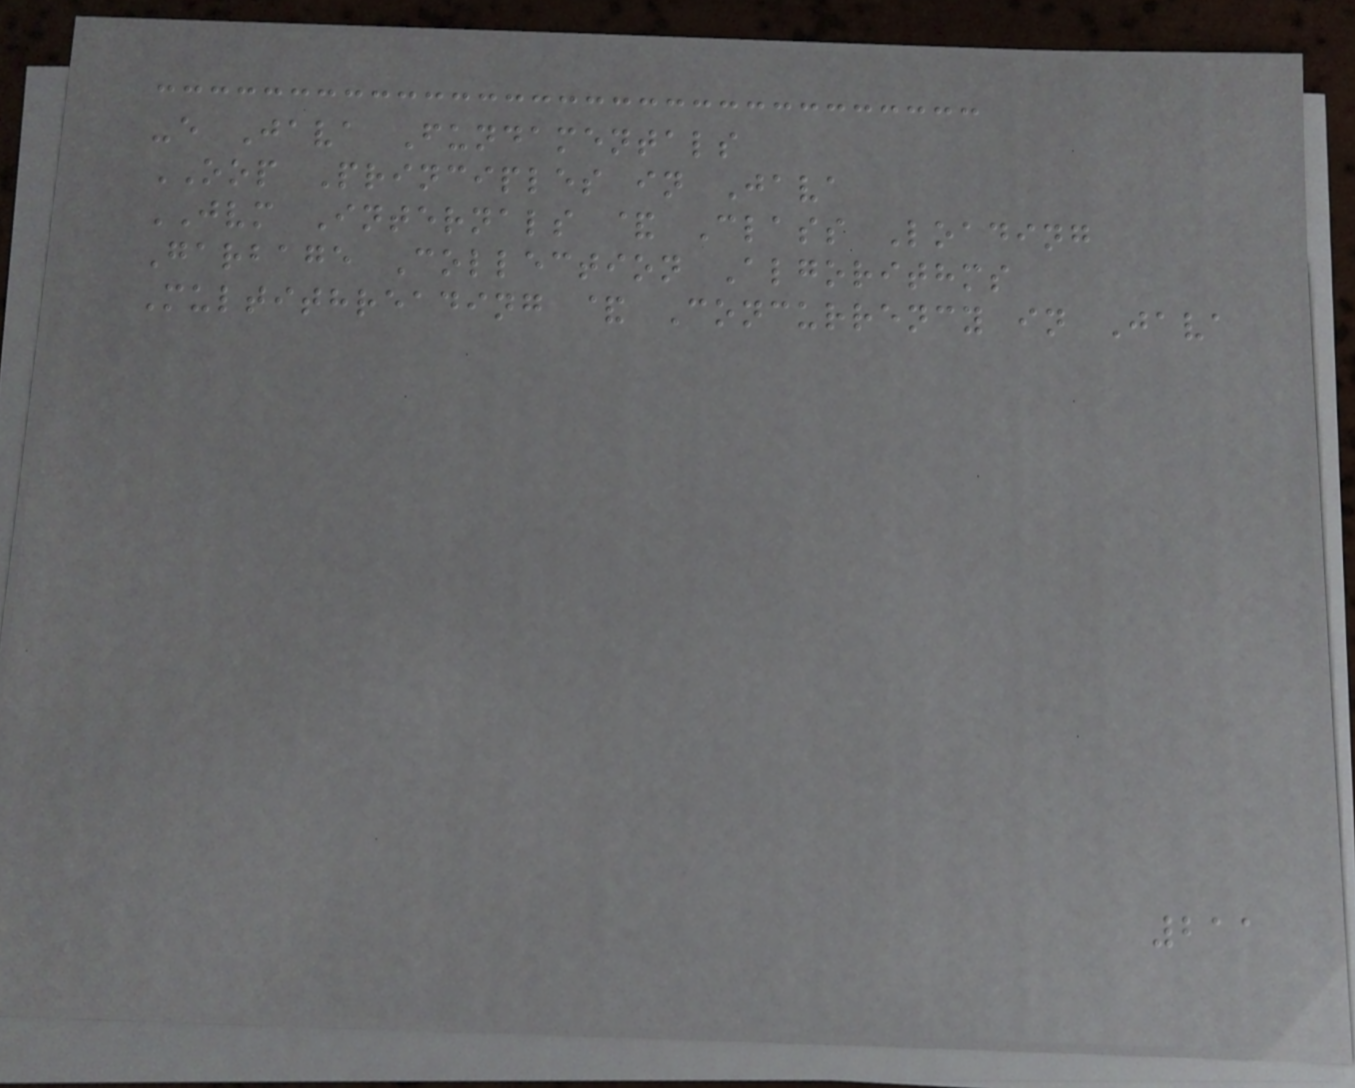-e Java Fundamentals
OOP Principles in Java
JVM Internals & Class Loading
Garbage Collection Algorithms
Multithreading & Concurrency in Java
211
